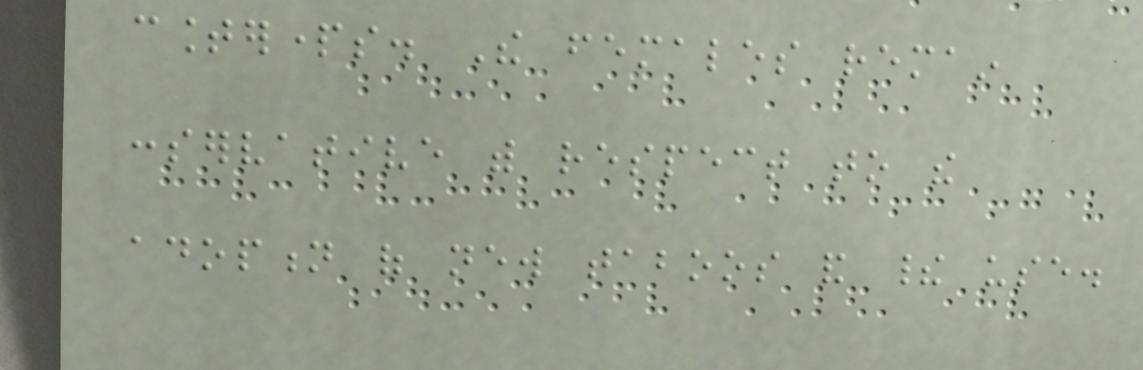counterparts. The females remain
conservative with respect to the
adoption of new taboos and their use.
